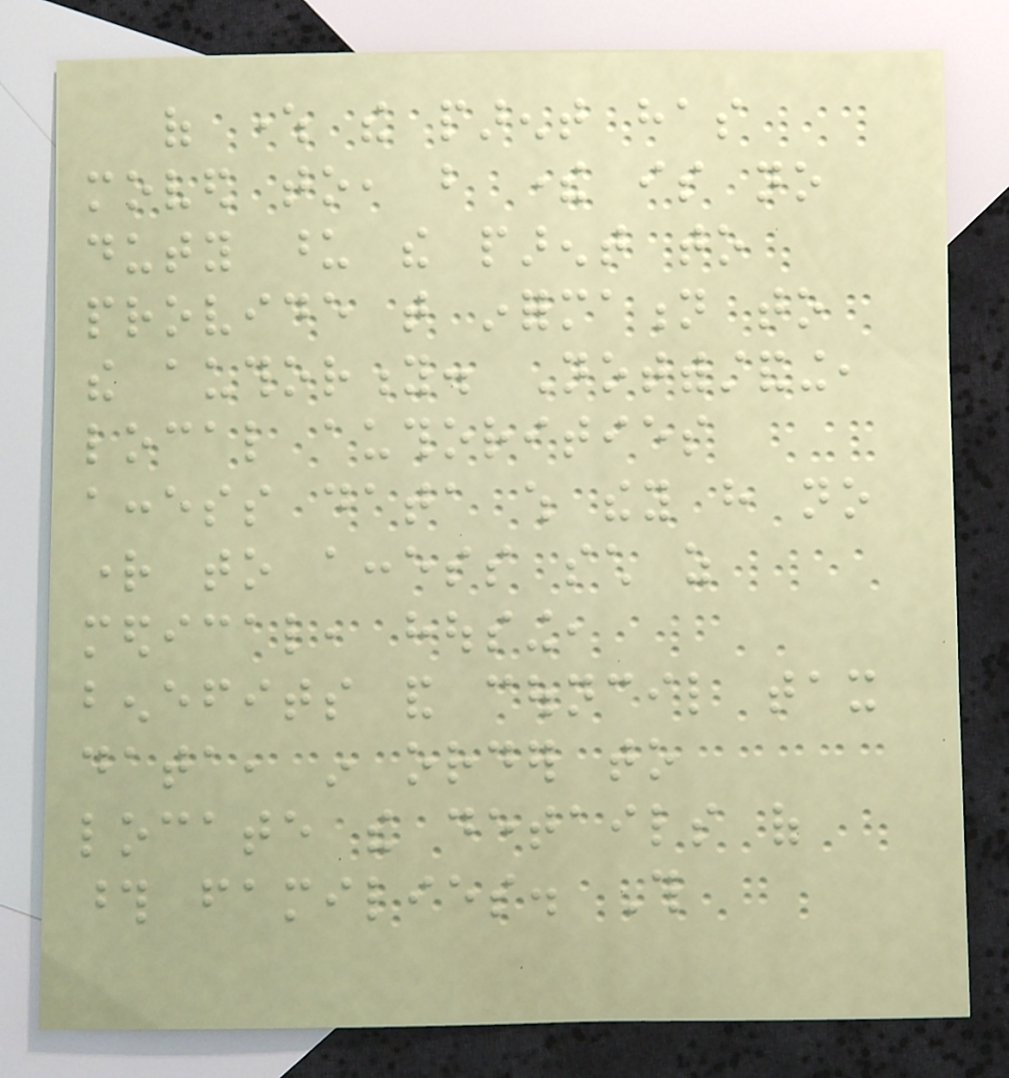of where the parent has
moved to, but there is no
duty upon the parent to
provide that information to
the authority. Notwithstanding,
local authorities
access data which they have no
right to access such as
medical, housing,
benefits and council tax
data, in order to
locate the details of
those families. This
